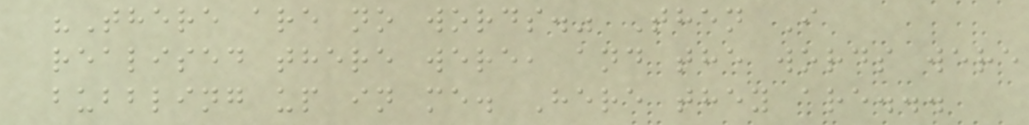"There are no words." Then I
realised there were, and the words were
bubbling up in me. Here they are...
